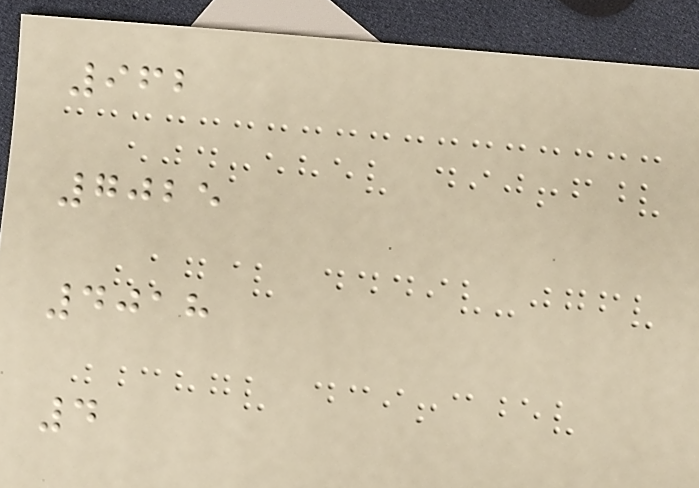962
7025
4018
4
